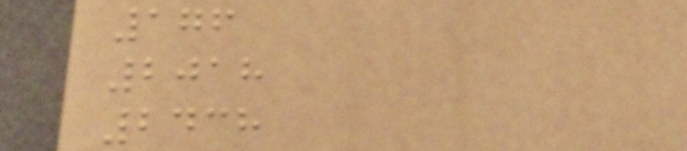176
2018
2438
